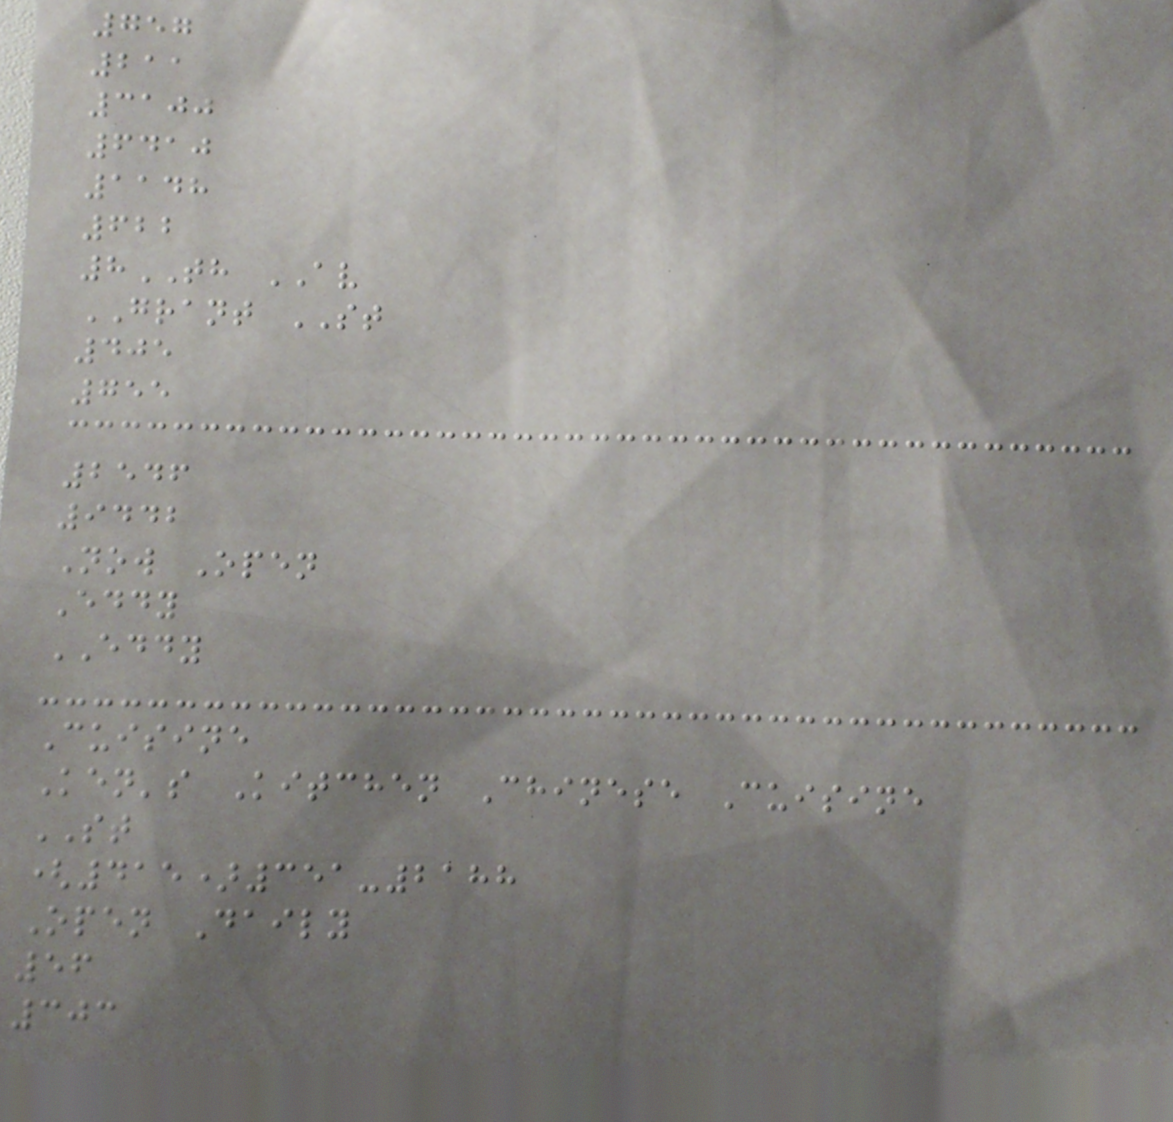757
211
3100
6410
1148
622
8TH AV
GRANT ST
405
755
2546
9442
Now Open
Eddy
EDDY
Cuisine
Ken's Kitchen Chinese Cuisine
ST
(415)351-2188
Open Daily
56
303
